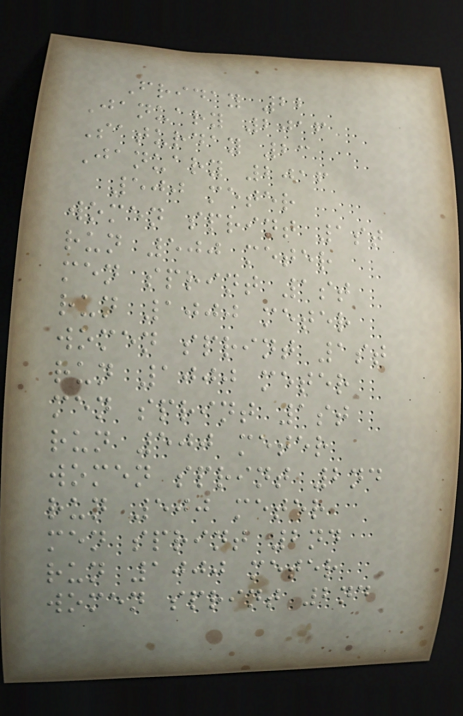Friday 22
January 2016
Saturday 23
January 2016
500 meter
women sprint 1st
run 500 meter
men sprint 1st
run 1000 meter
women sprint 1st
run 1000 meter
men sprint 1st
run 500 meter
women sprint 2nd
run 500 meter
men sprint 2nd
run 1000 meter
women sprint 2nd
